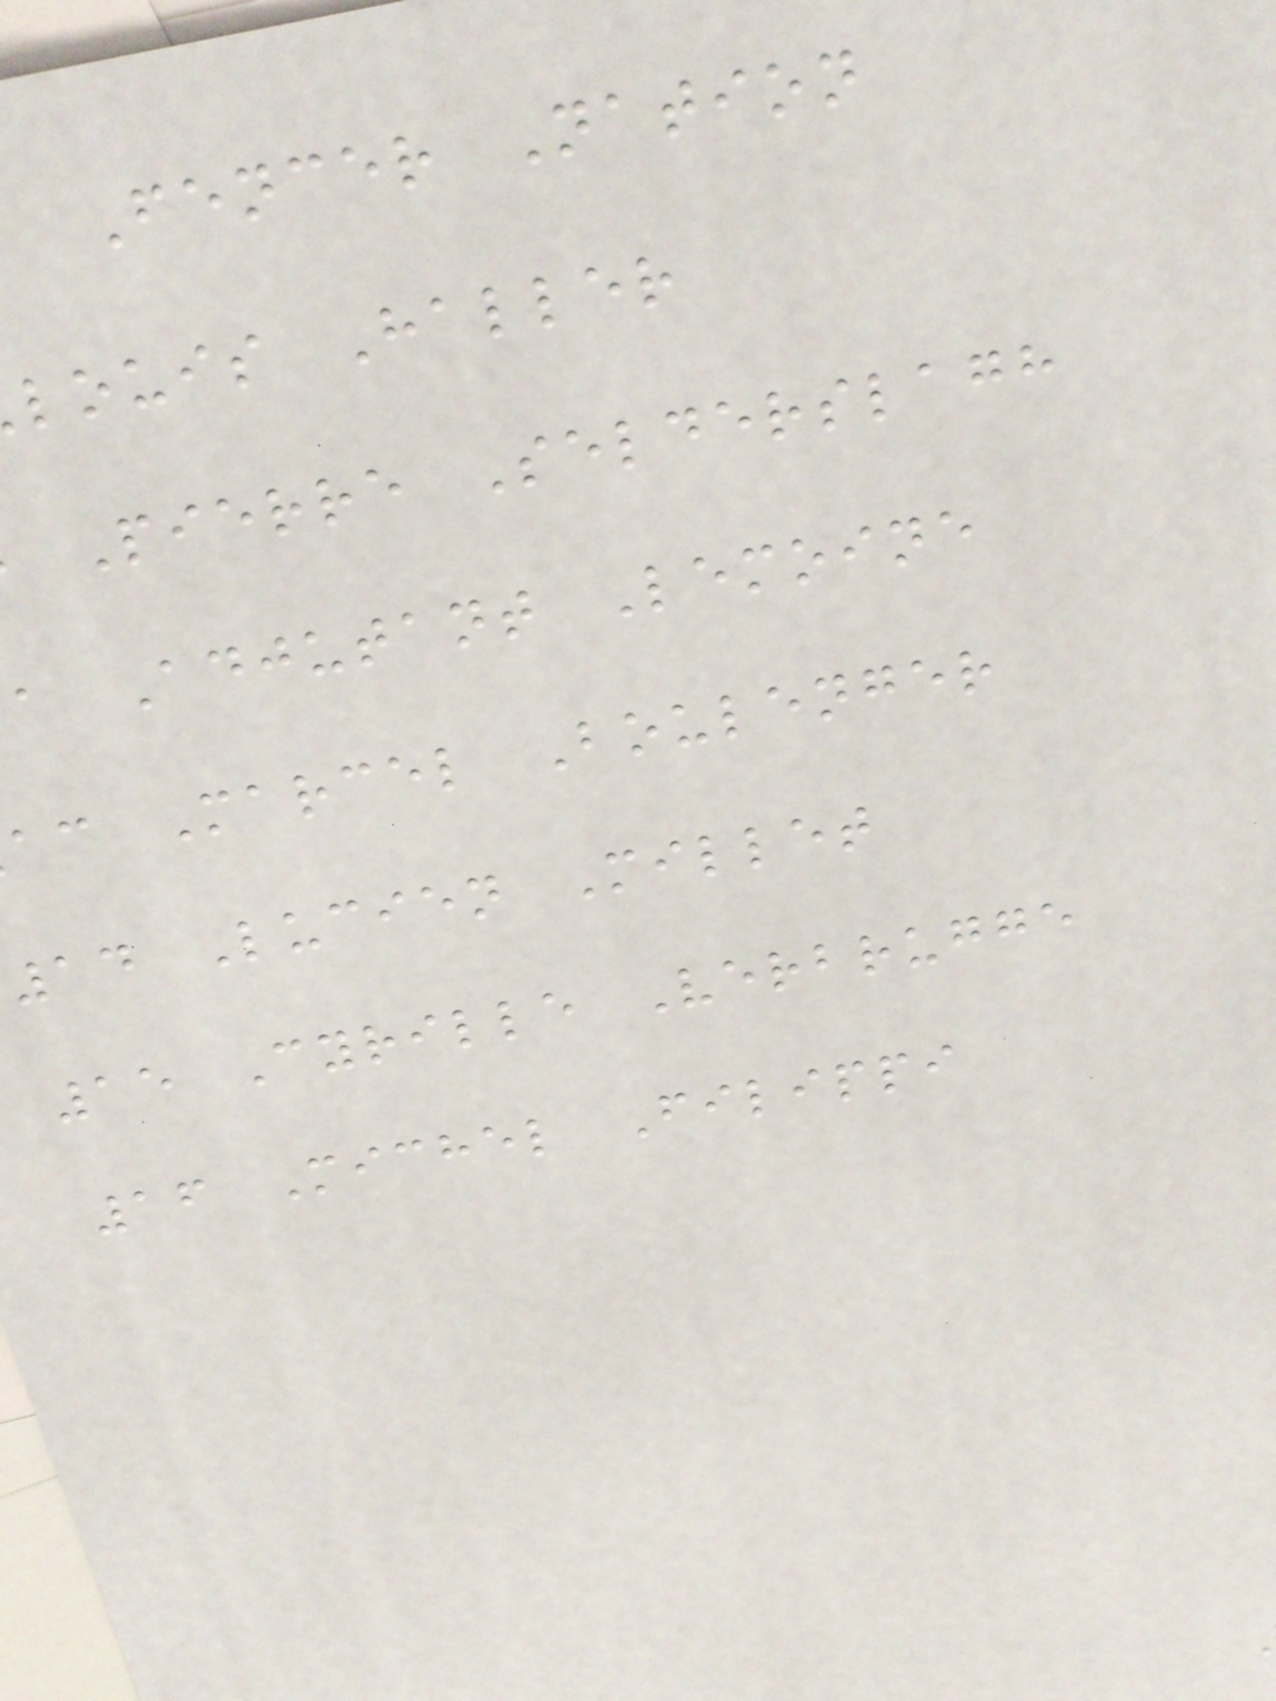Fencer Nation
louis Haller
Pierre Selderslagh
a Adjutant Lemoine
ac Marcel Boulenger
14 Lucien Millet
15 Cyrille Verbrugge
16 Michel Filippi
